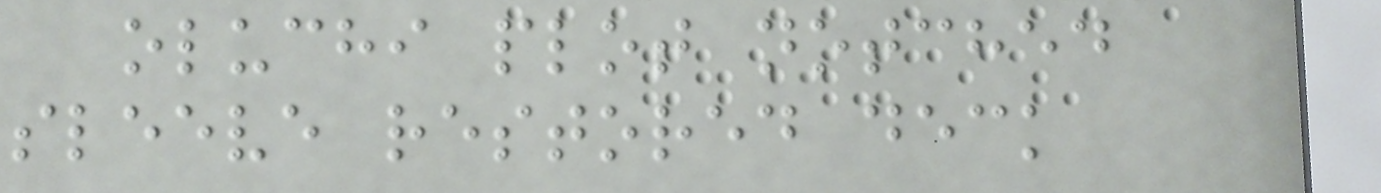oluchi plot notched
sleeve restored deck
